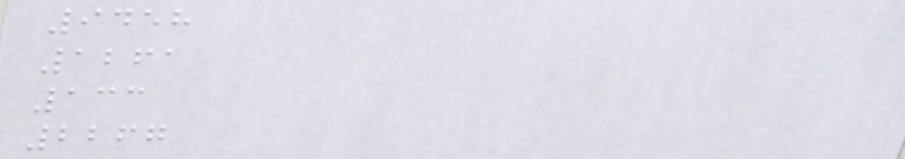9458
1261
133
2267
